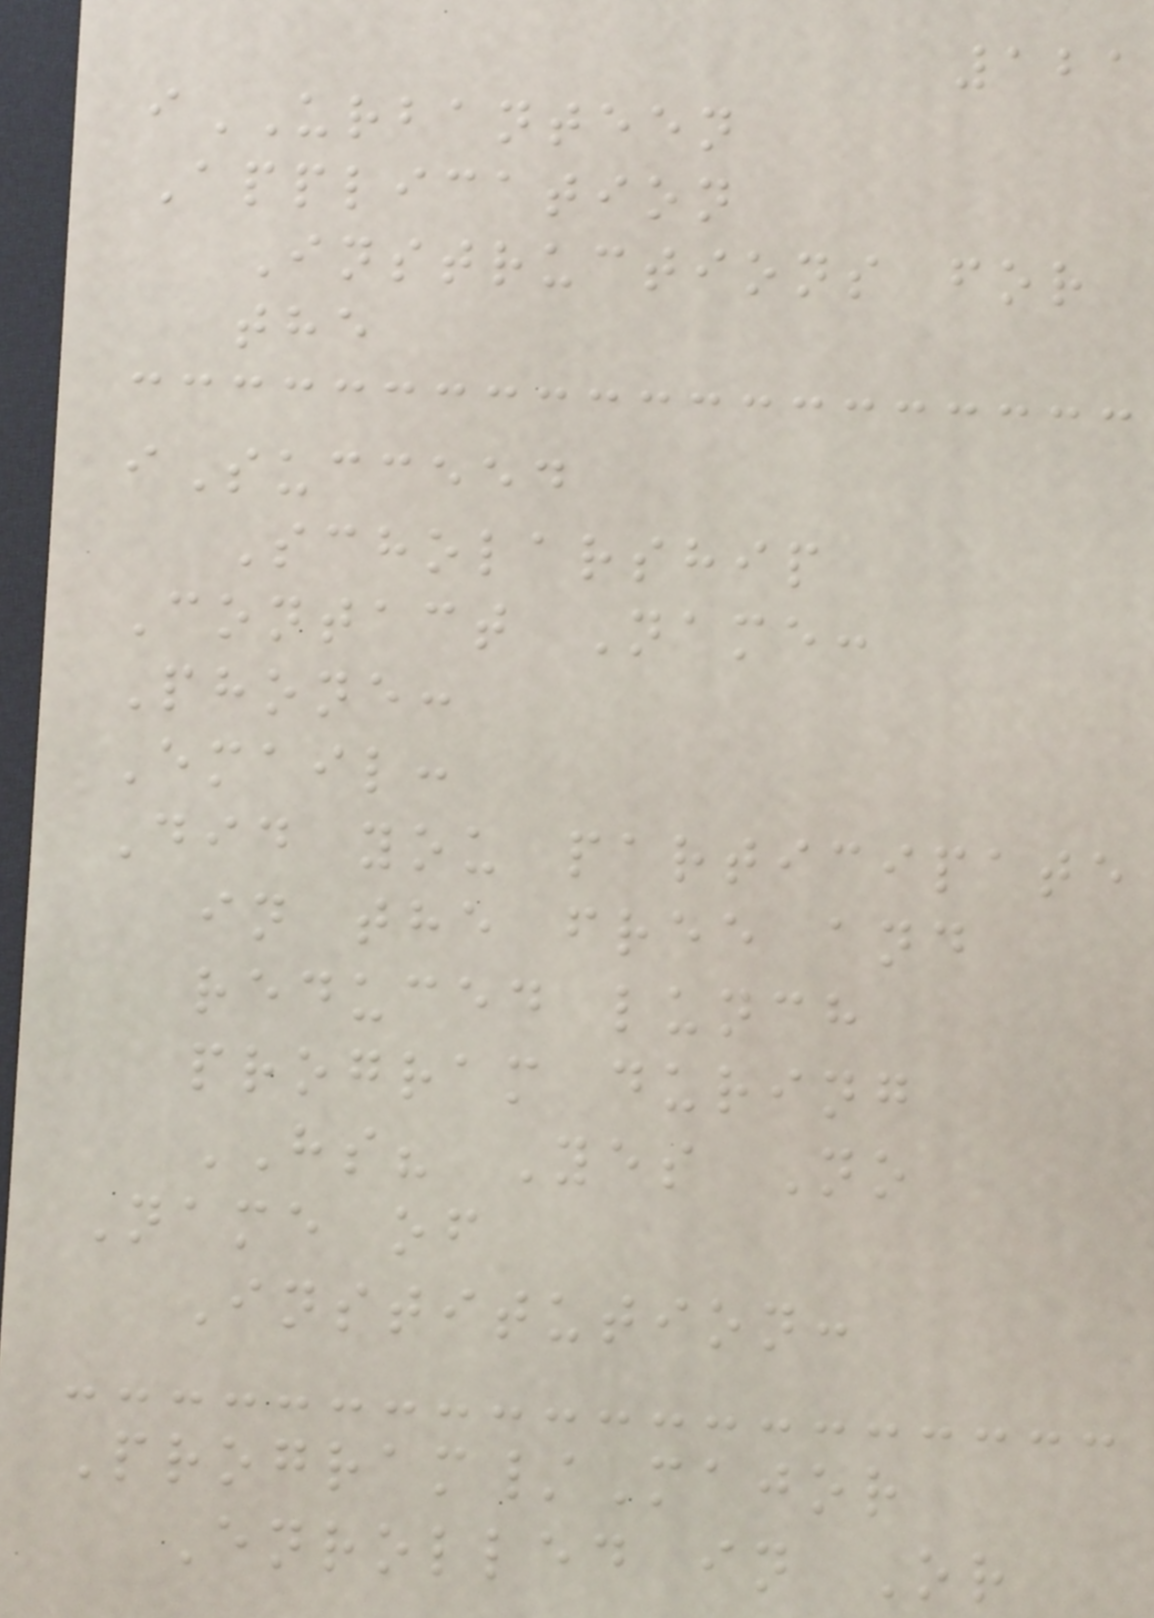121
iURBANTEEN
Application
Instructions for
the
iSucceed
Scholarship
Contact Name:
Phone:
Email:
Did you participate
in the free and
reduced lunch
program during
HS? Yes No
Name of
Institution:
Program/Major
Enrolled in Or
